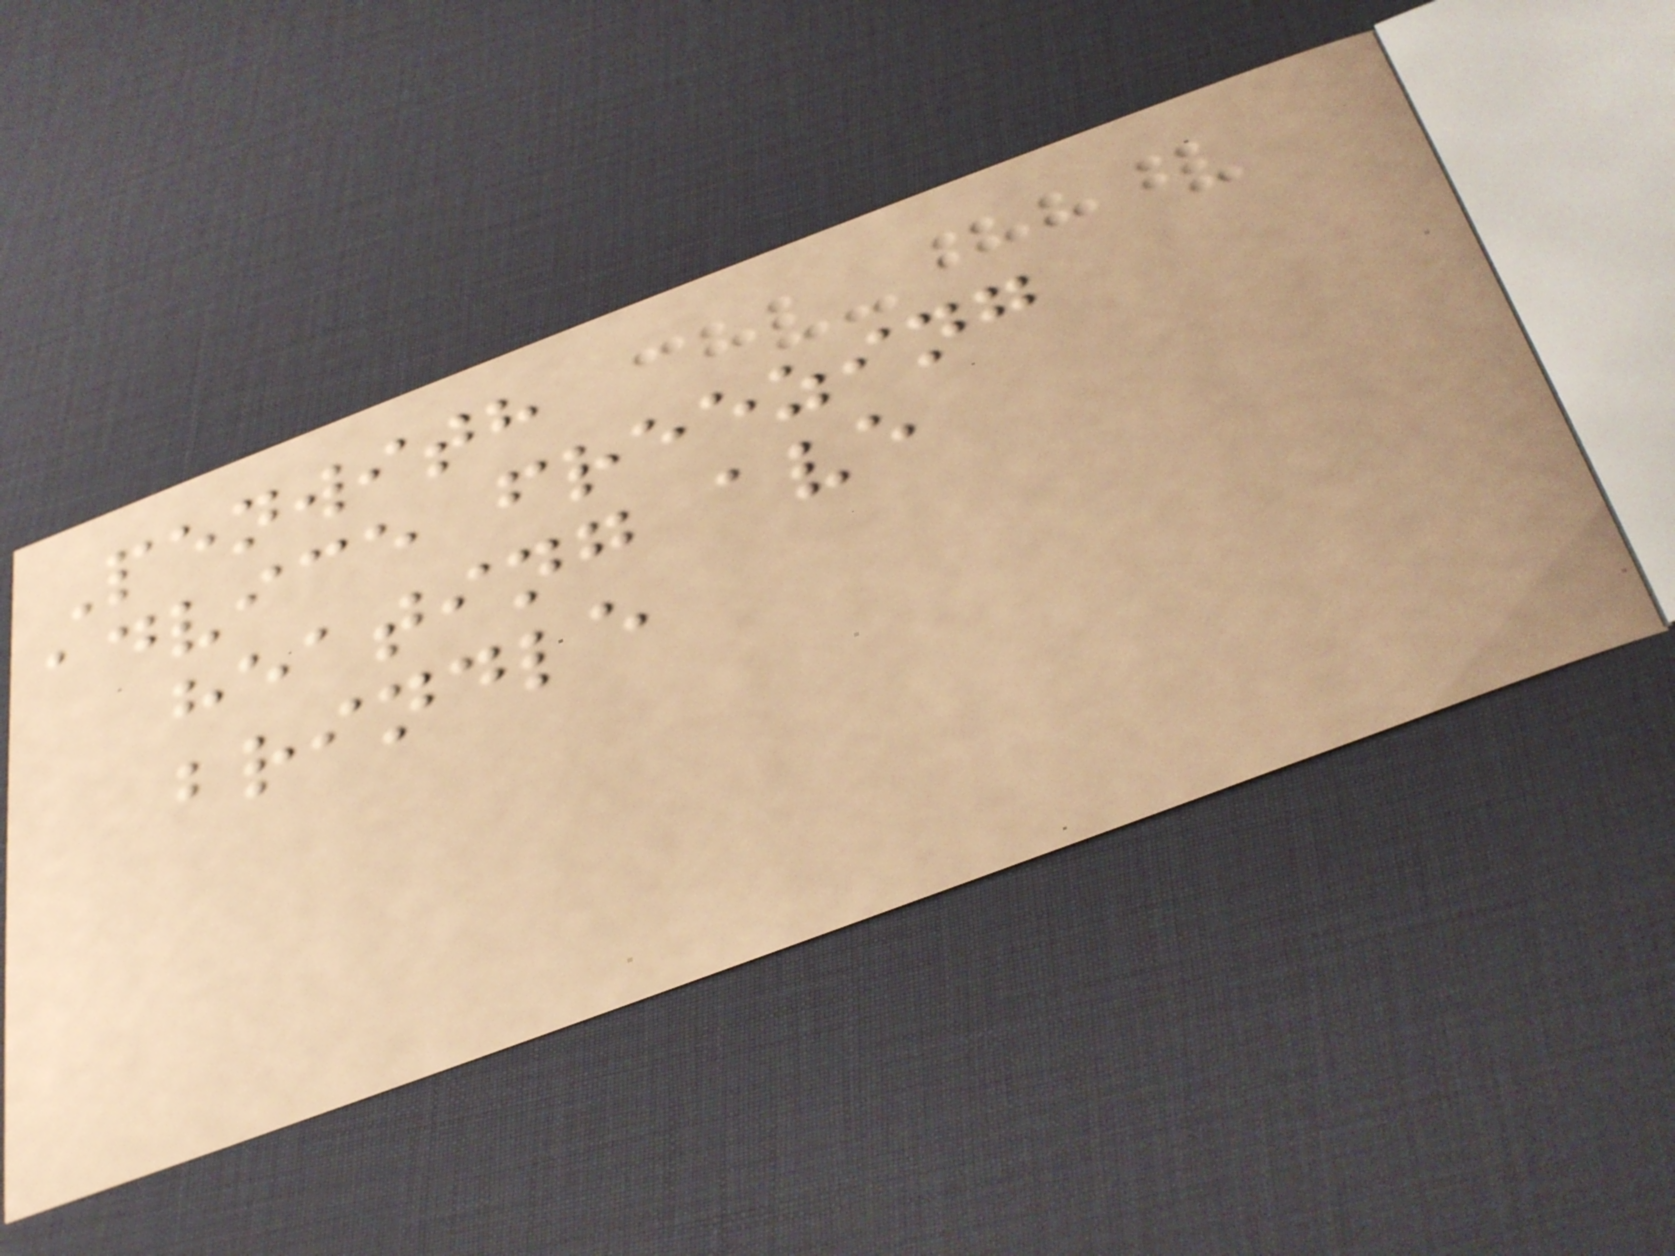Penwith
advice freezing
heating ave
brindle
